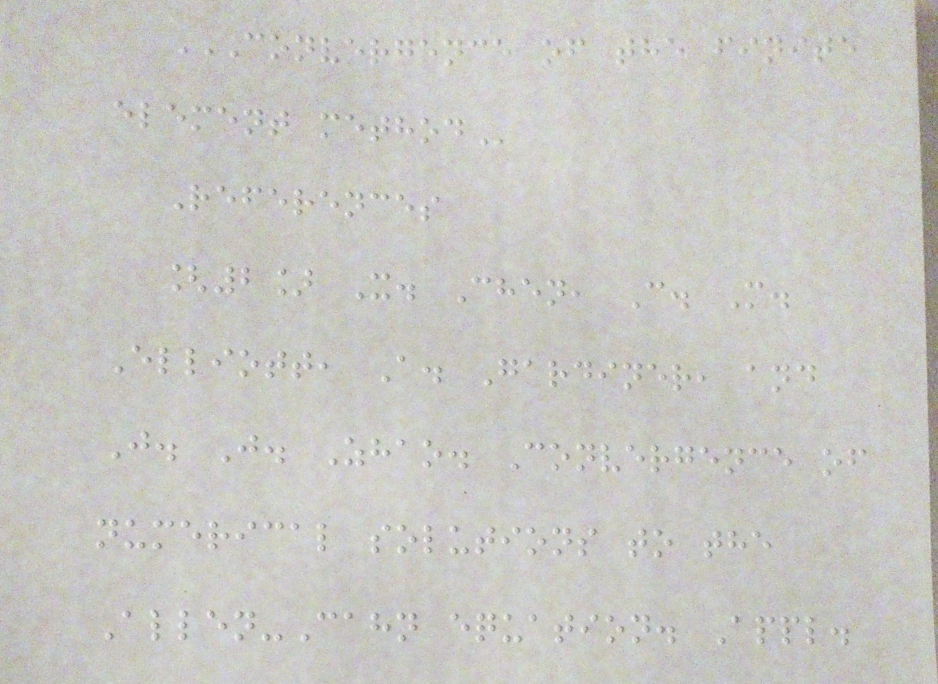CONVERGENCE OF THE FINITE
ELEMENT METHOD
References
[2] X. Chen, C. M.
Elliott, A. Gardiner, and
J. J. Zhao. Convergence of
numerical solutions to the
Allen-Cahn equation. Appl.
